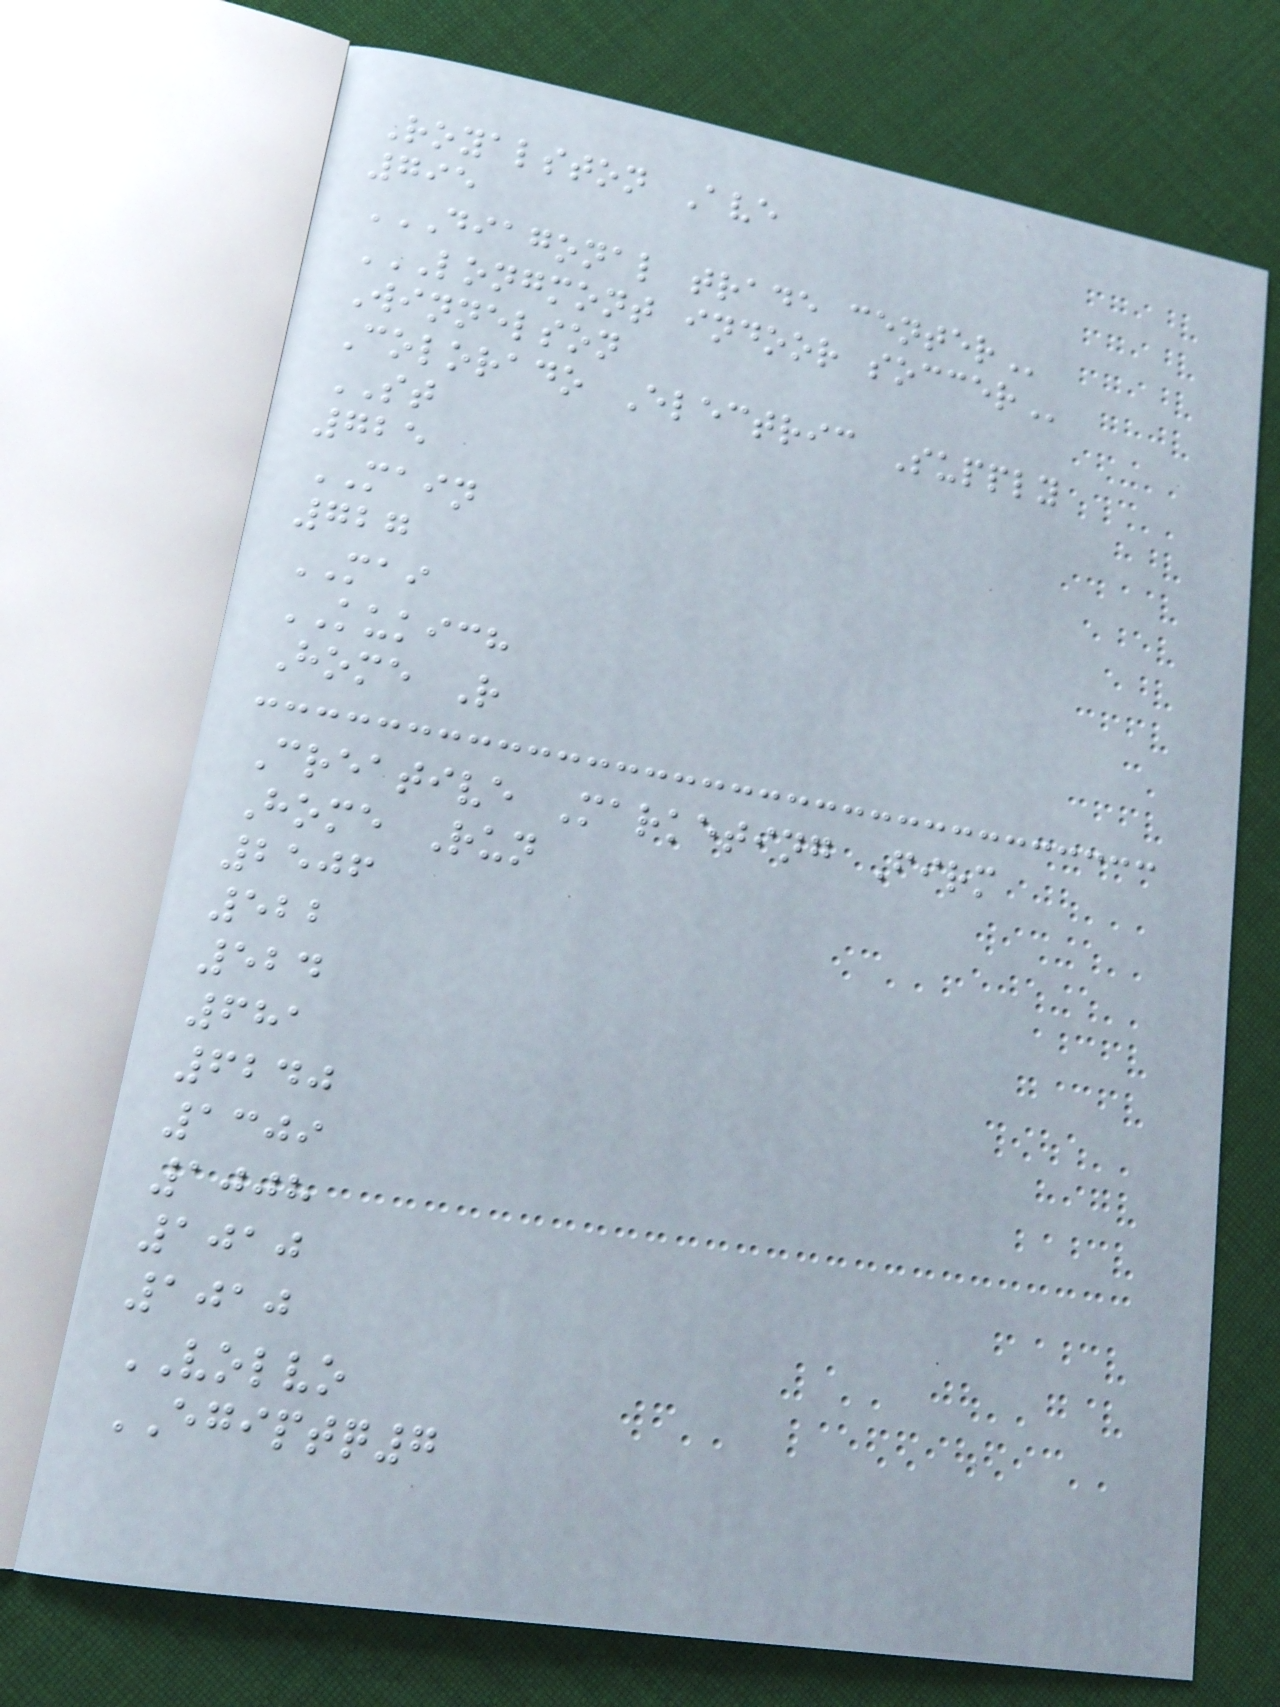Royalston Ave
795
DIAGONAL TRADE CENTER
LONGMONT INDOOR SOCCER
Winnelson
Colorado Electric Supply
ST
725
MAIN
727
MAI
KUKICH
Home R
Creative Marketing Firm
Home Run
2506
522
524
681
6240
1309
1008
1010
1010
VOLVO
EGIPTQ7
